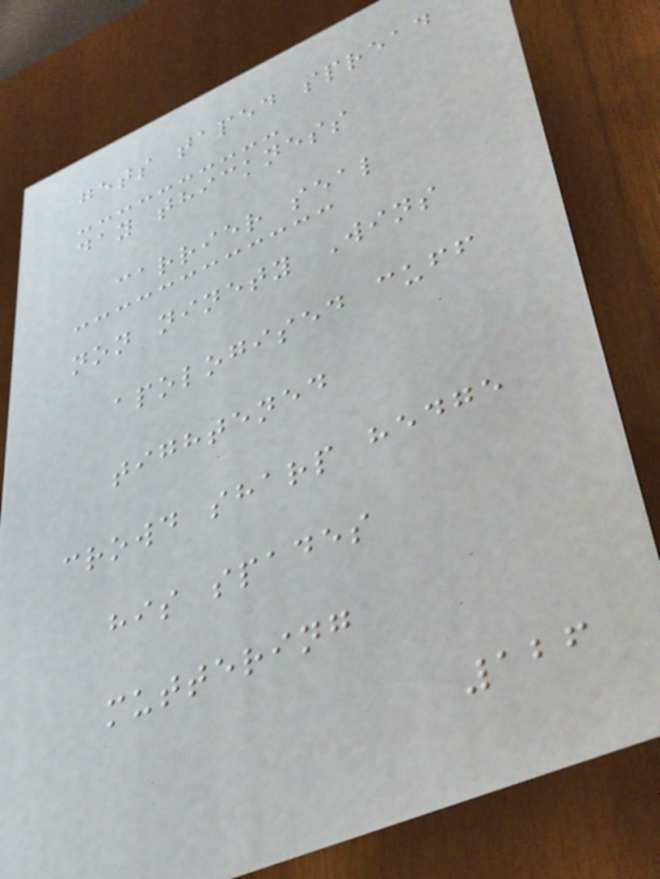gets taped spread
day thickness
carrier seal
non ninety Wins
apologised cuff
tightened
crowd sharp hedge
his spades
muttering
126
